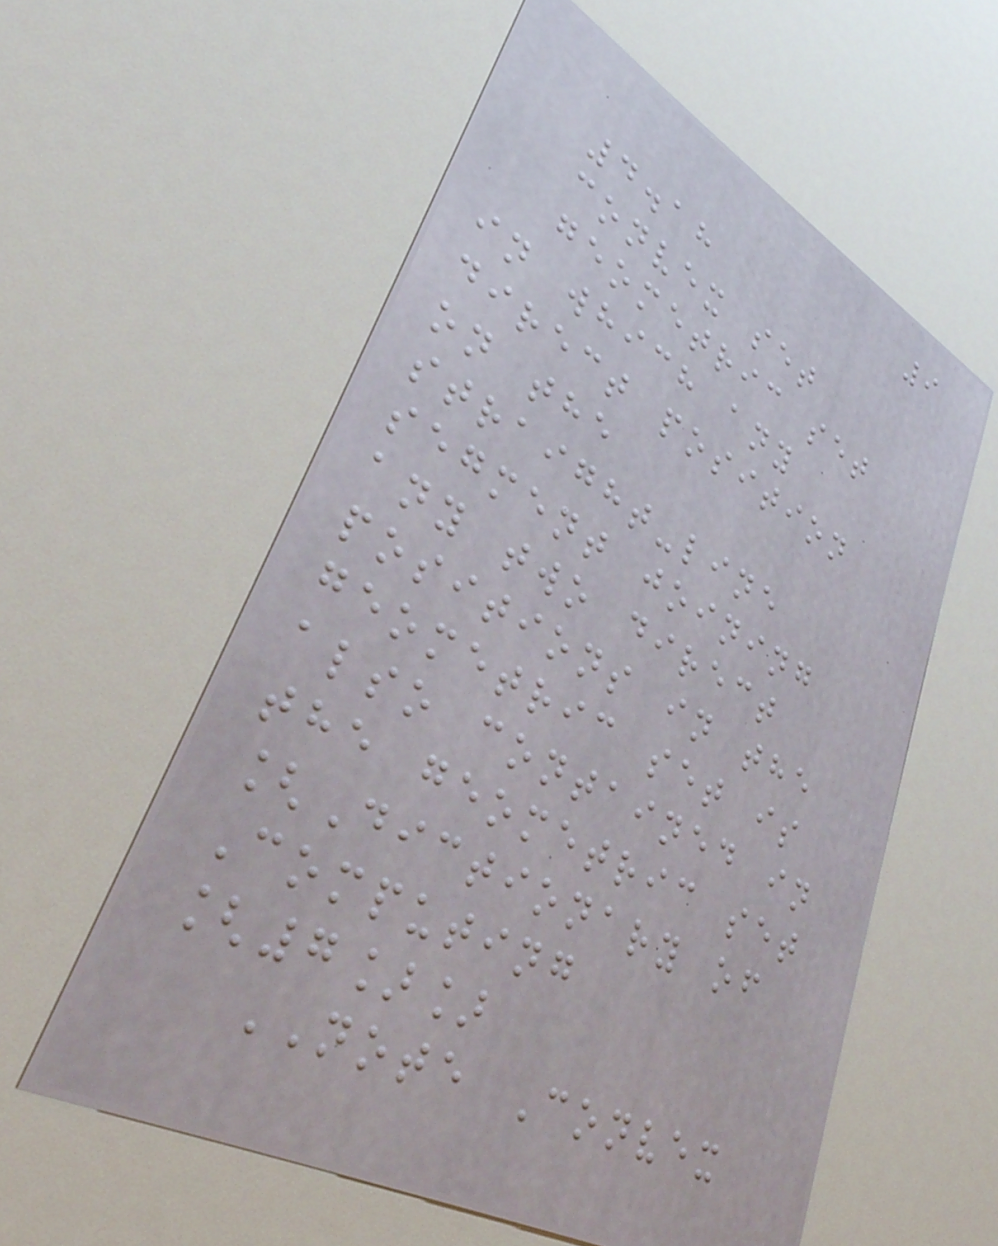9
4.18
convex set
geometric set
in which any
direct position
on the
straight-line
segment joining
any two direct
positions in the
geometric set is
also contained in
the geometric set
[Dictionary of
Computing
[7]]
NOTE Convex
